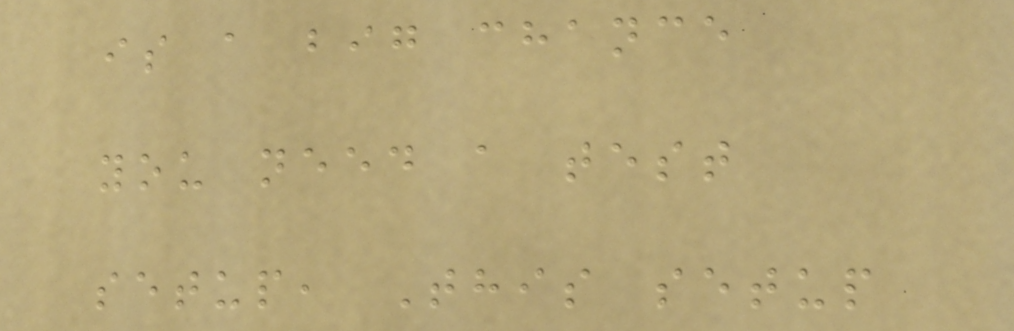is a big chance
you need a test
setup, This setup
